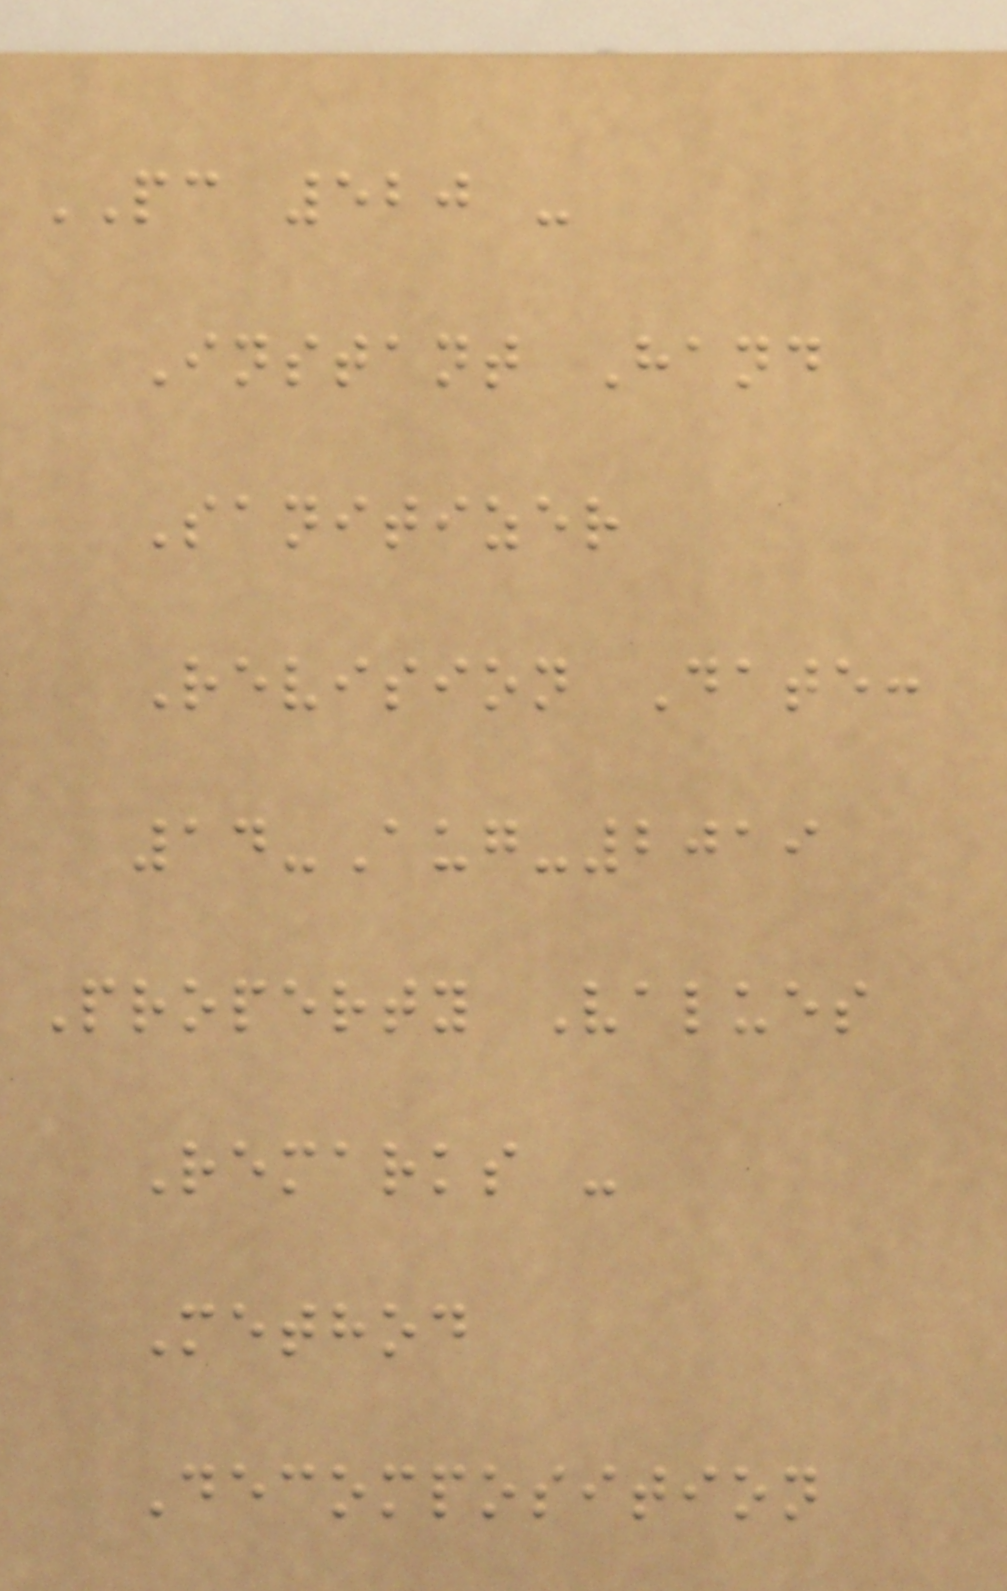PC 520 -
Instant Hand
Sanitizer
Revision Date:
14-Aug-2019
Property Values
Remarks -
Method
Decomposition
